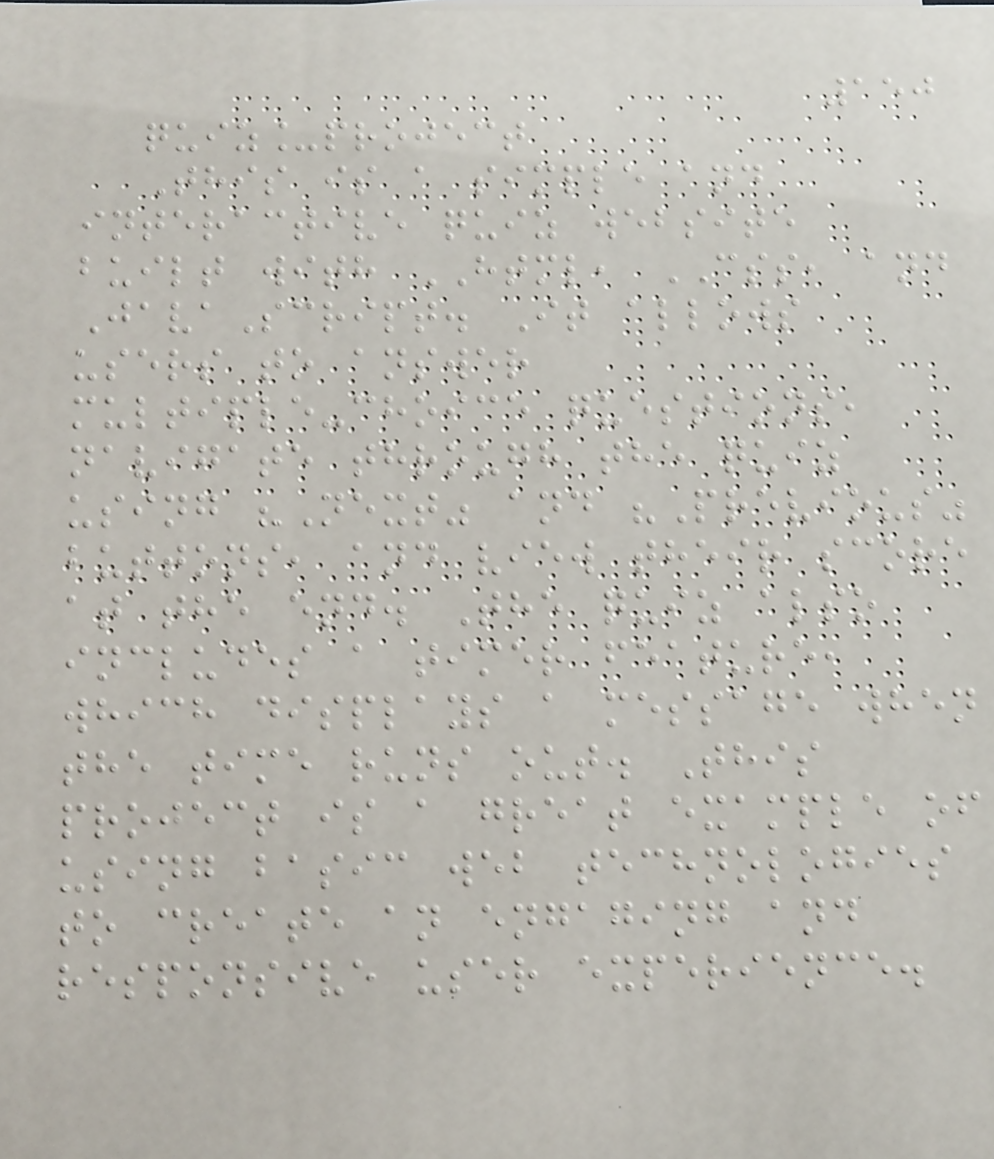150
quiz_project
This is a simple and
interactive quiz website
built with HTML, CSS, and
JavaScript. It allows
users to answer
multiple-choice questions,
navigate through the quiz
using "Next" and "Previous"
buttons, and view their score
at the end. The quiz also
includes a timer feature,
which displays a message when
the time runs out. This
project is a great example of
using basic web technologies
to create an engaging and
responsive user experience.
